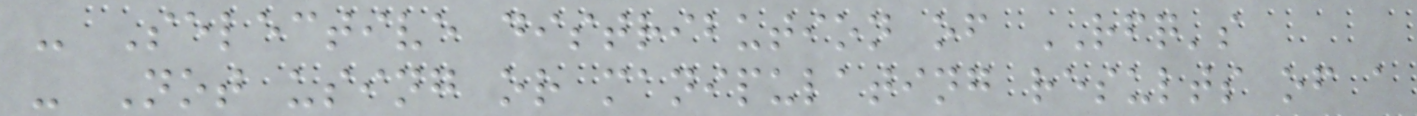- Selective distribution of RFQ's
- Not using or manipulating results of a
